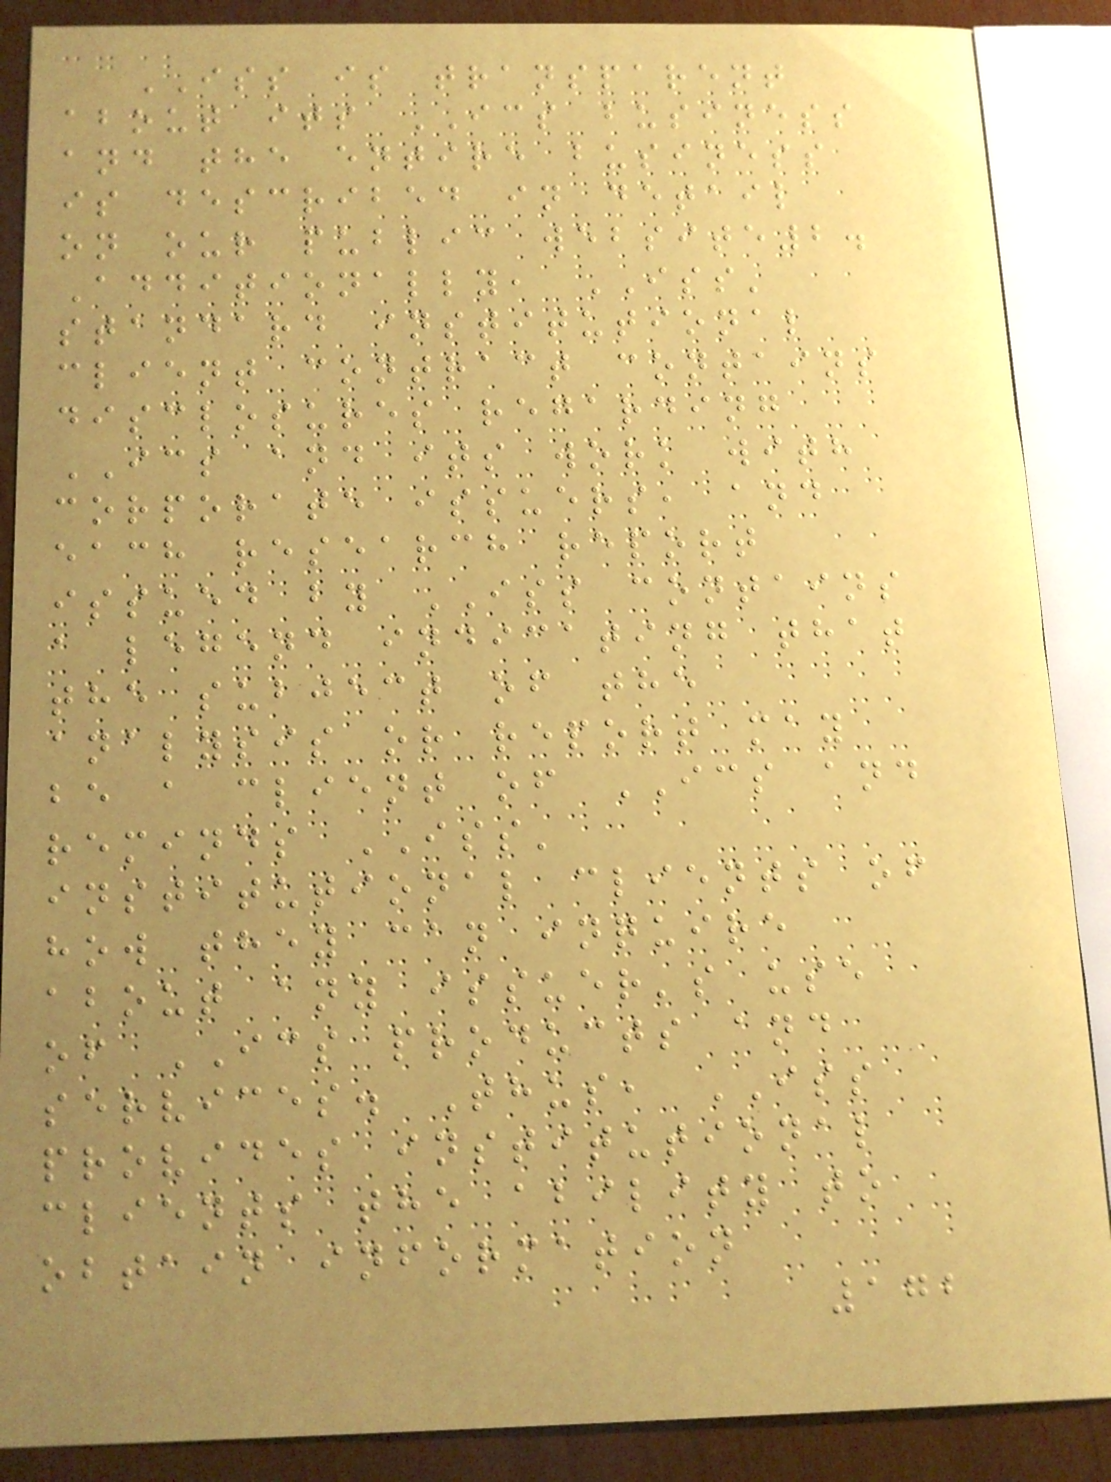ISS is transparent
about its ICS business
and the entire business
is described in detail
on our public website2.
Additionally, ISS'
standard institutional
client contract contains
disclosures regarding
ICS and its work with
corporate issuers, and
each research report
issued by ISS contains
a legend indicating that
the subject of the
analysis or report may
be a client of ICS and
reminds ISS'
institutional clients of
how they can inquire
about any issuer's use
of ICS products and
services. Thus, ISS
provides institutional
clients the ability to
obtain information
172
